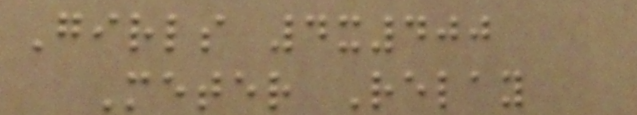Girls 4x400
Meter Relay
